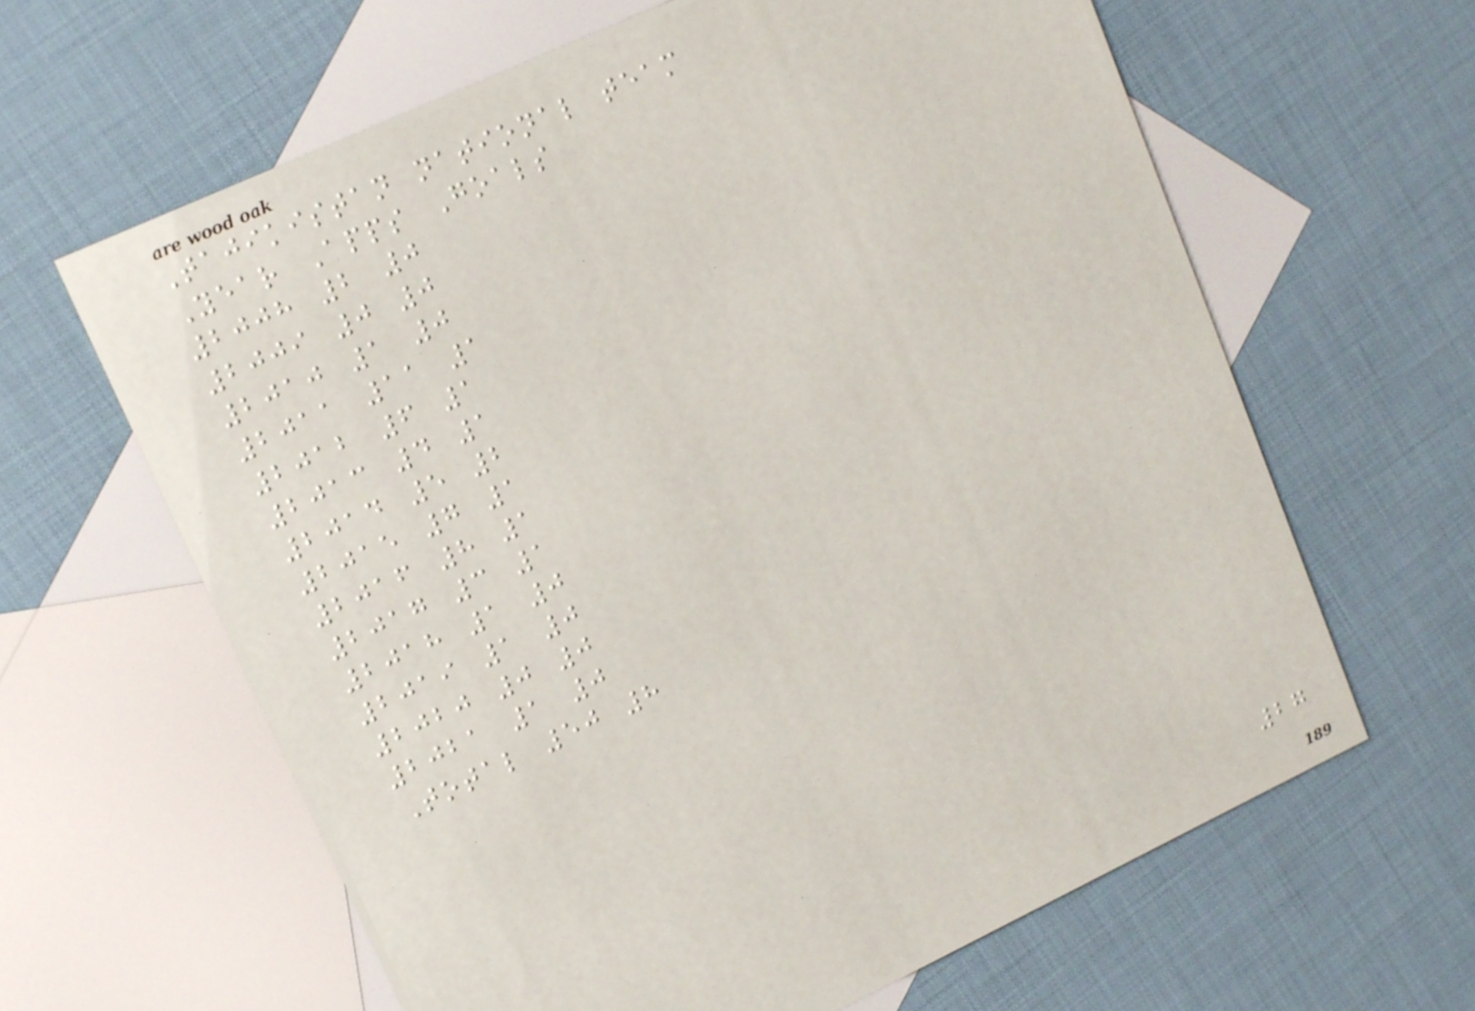Tajikistan national team
Year Apps Goals
2008 2 0
2009 0 0
2010 1 0
2011 11 1
2012 6 1
2013 4 1
2014 5 2
2015 7 1
2016 8 1
2017 3 1
2018 1 0
2019 1 0
2020 0 0
2021 1 0
Total 50 8
27
